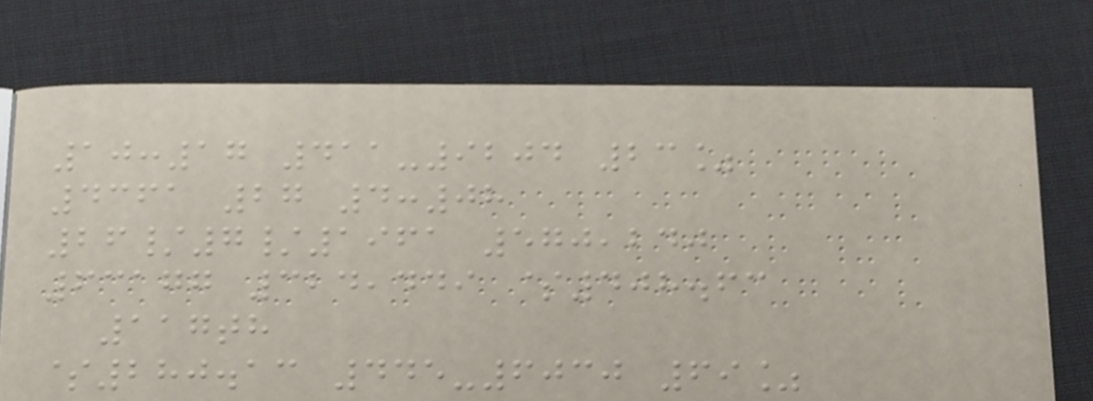10:17 411-9204 23%
4361 27 4:08
26/7/1961 570,240
63177 324,449 $408.63
117th
$280.13 445-6030 69%
